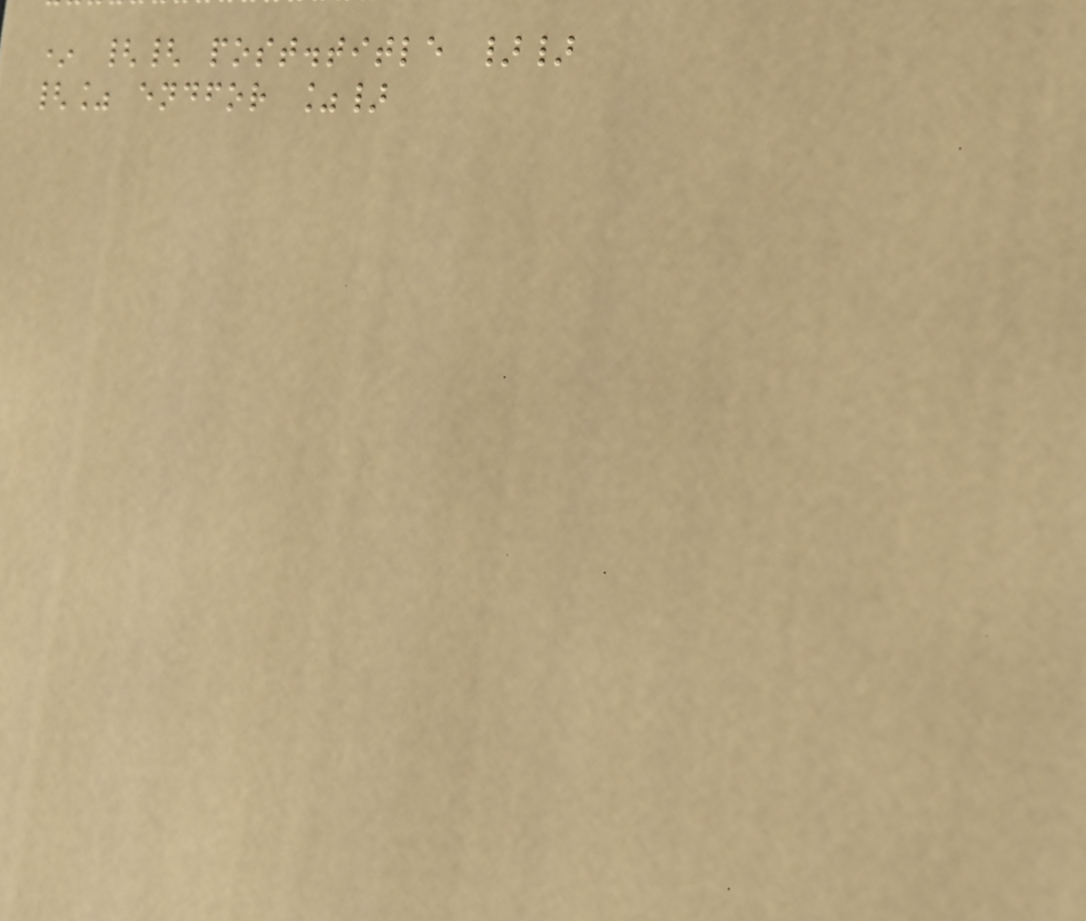* {{ post.title }}
{% endfor %}
